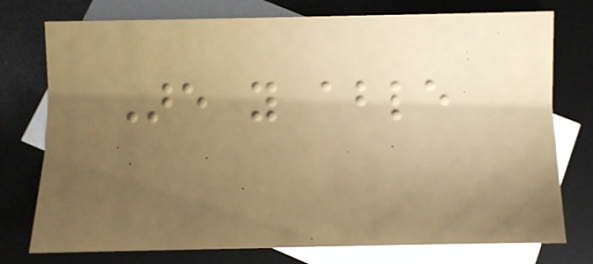Are you able
